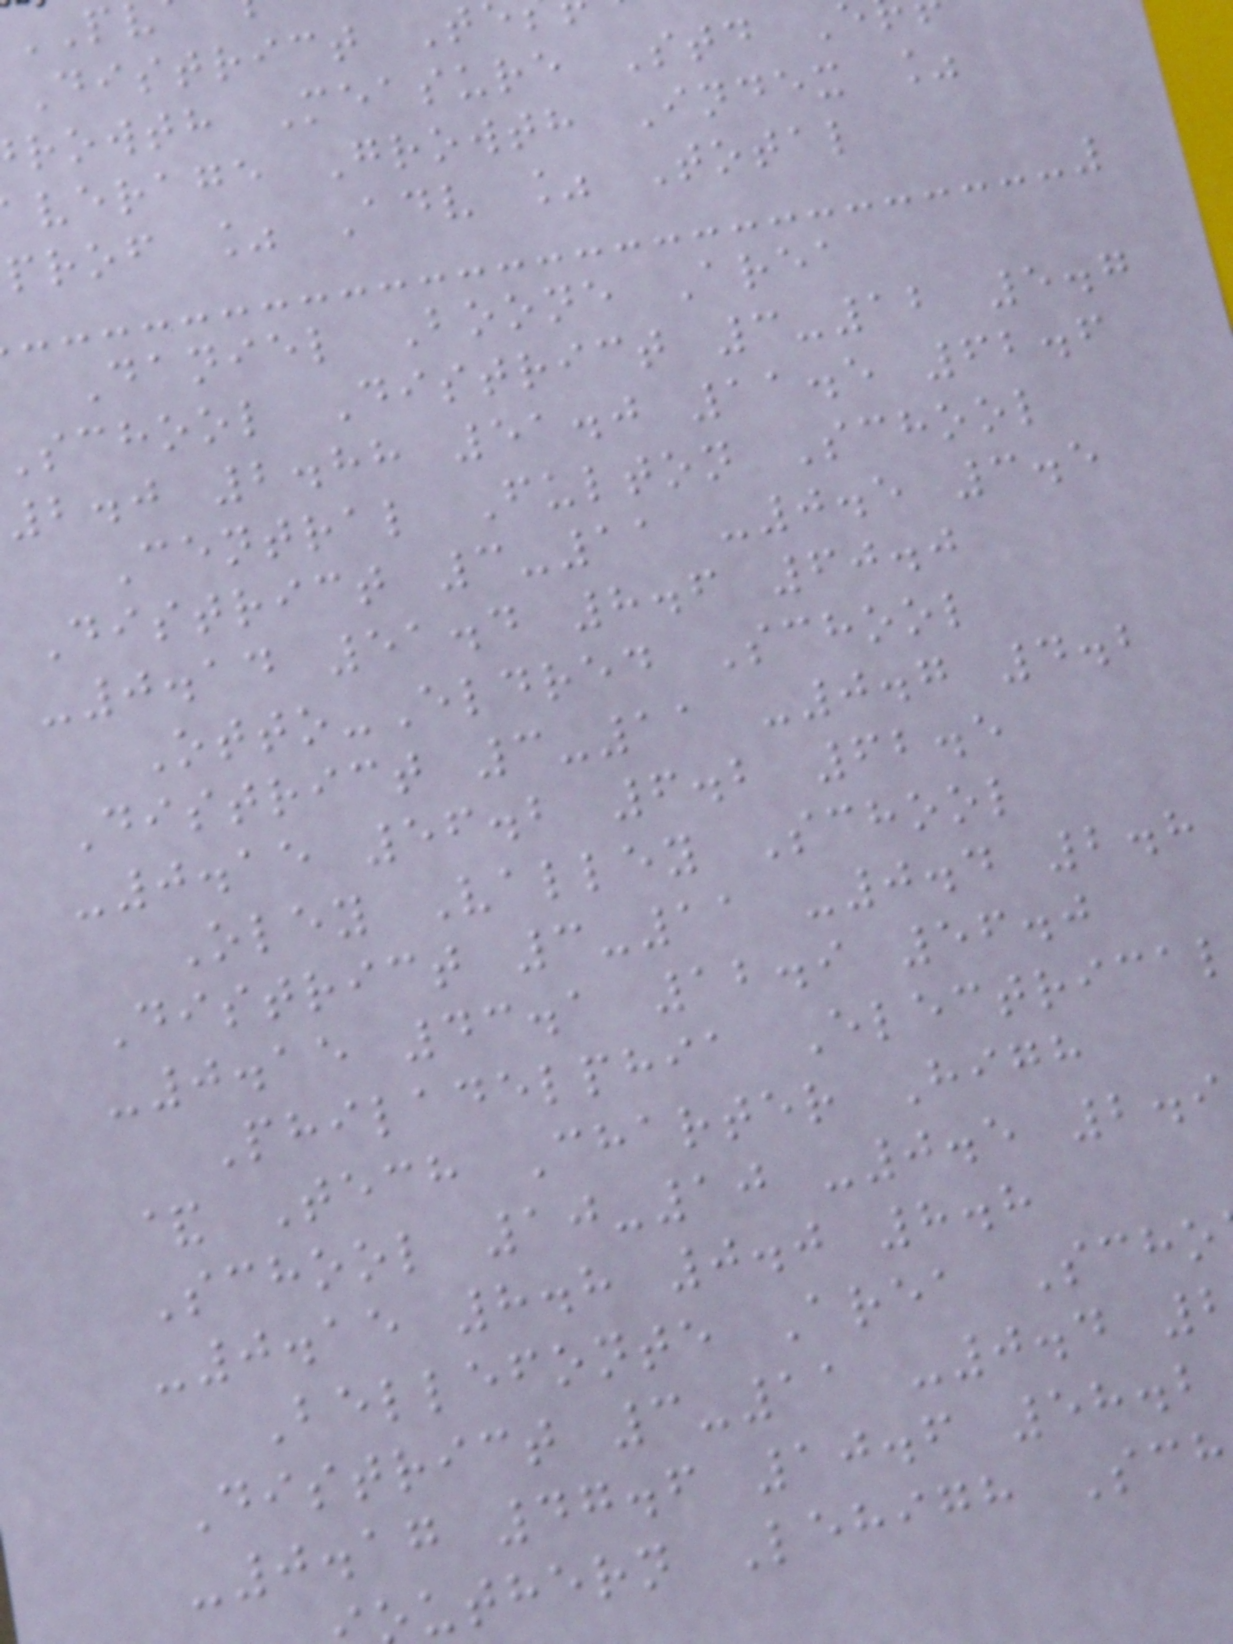District T
rowth Measure Std
verage Growth Index %
prof % Adv % Total
Daniel Boone Area
school District 3-12 5.7
2.0 2.88 51.0 11.5 62.6
Central Fulton School
District 3-11 -0.5 3.5
-0.14 51.4 8.6 60.0
Otto-Eldred School
District 3-11 -0.7 4.2
-0.15 56.2 6.2 62.5
Oley Valley School
District 3-11 -0.4 2.8
-0.15 43.1 12.9 56.0
Philadelphia Electrical
& Tech Charter High
School 10-10 -0.5 2.9
-0.15 8.8 0.0 8.8
Bellefonte Area Scho
District 3-11 -0.4
-0.17 47.6 10.6 58.2
uthern Lehigh Sch
